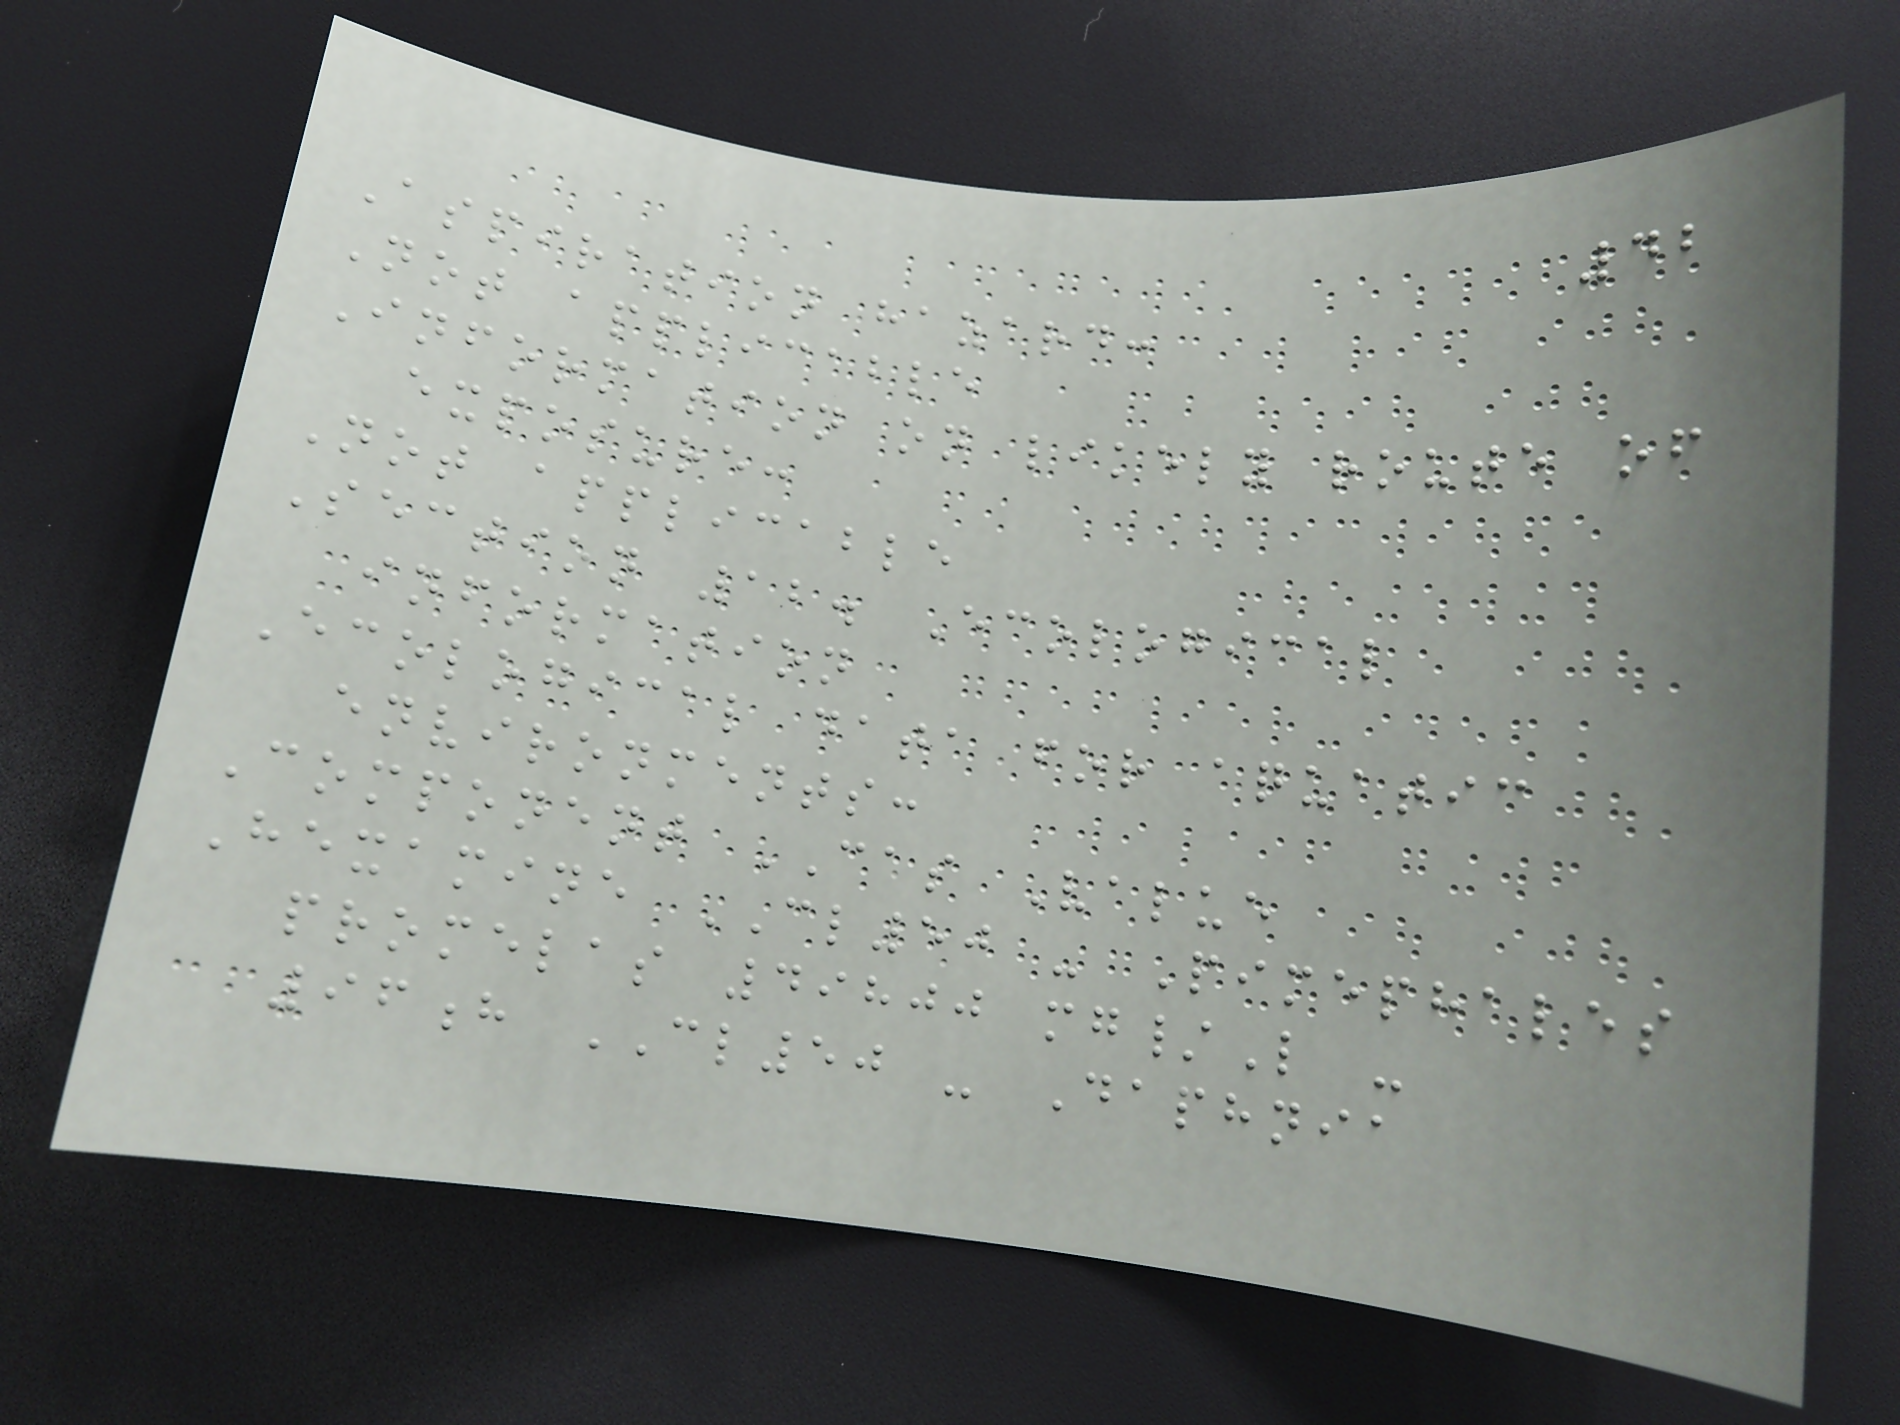42
Aspiration hazard:
Not applicable
Information on likely route of
exposure:
Not applicable
Section 12. Ecological
information
Ecological data for aquatic
environments:
Component CAS Value
Hexamine CL50 - Pimephales
promelas 49800 mg/L -
96h CL50 - Daphnia
